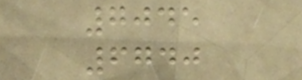7045
6740
